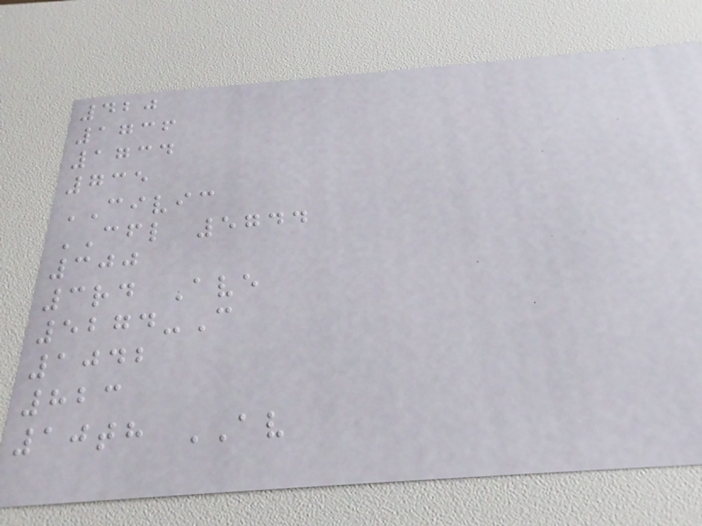420
1736
1734
735
CIVIC
CFL 5744
300
3rd Ave
5274-C
1042
823
10th AV
